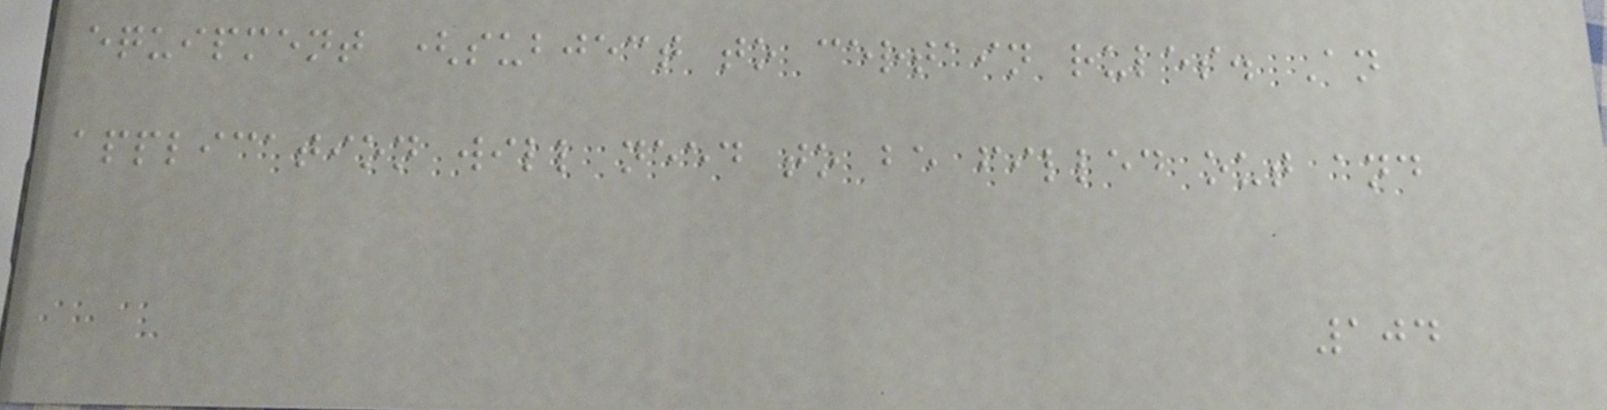equipment (subject to certain rules. An
application will need to be filled out and
104
